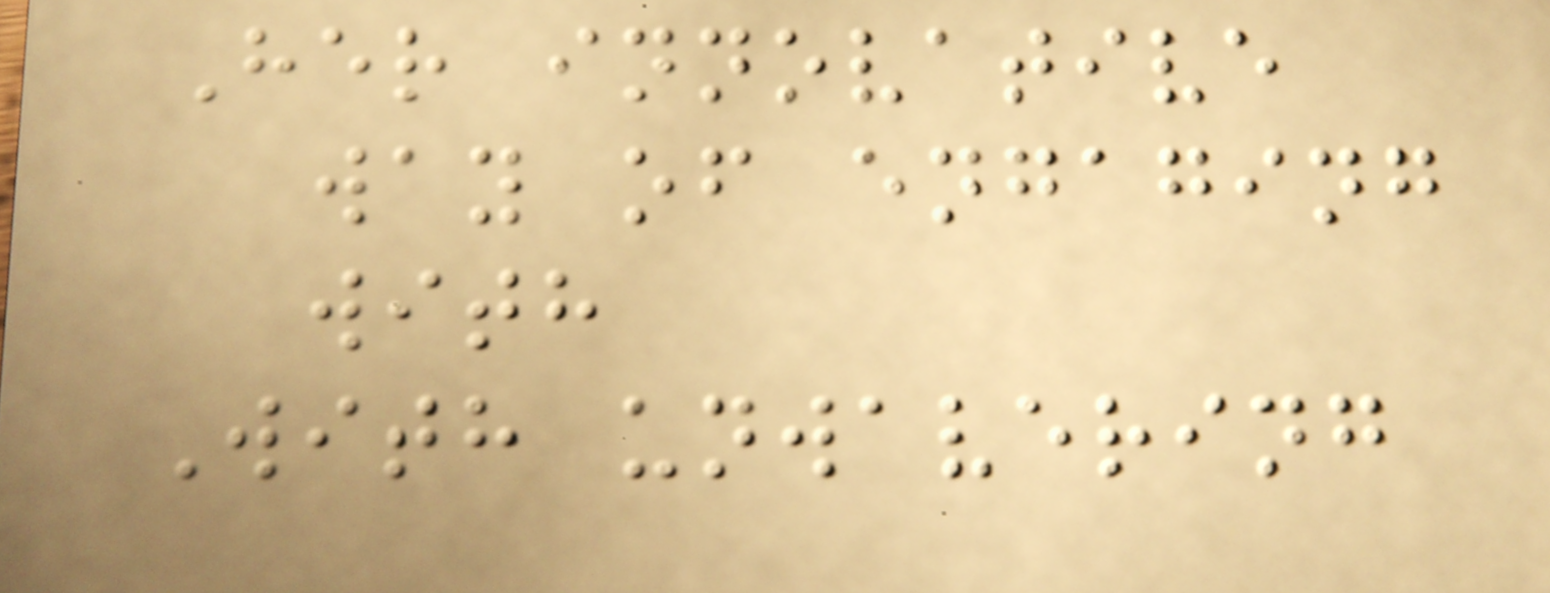Her innovative
way of engaging
with
With unwavering
